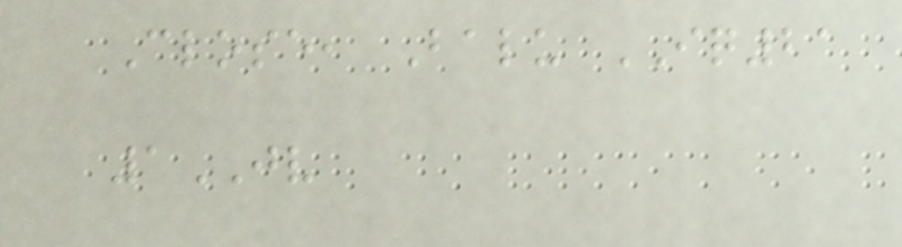Close, Balu IQ21
1JV
